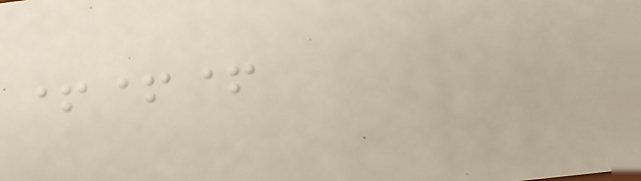+++
